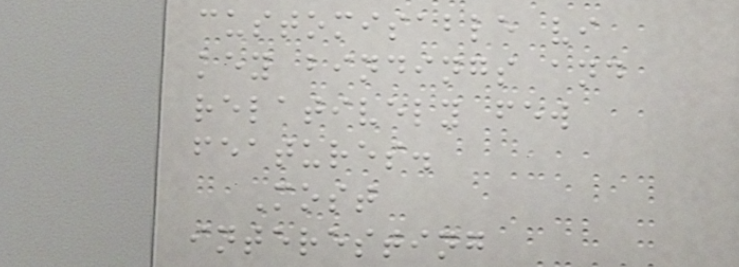customisable vi
key bindings and
relatively few
features.
Most
interesting
